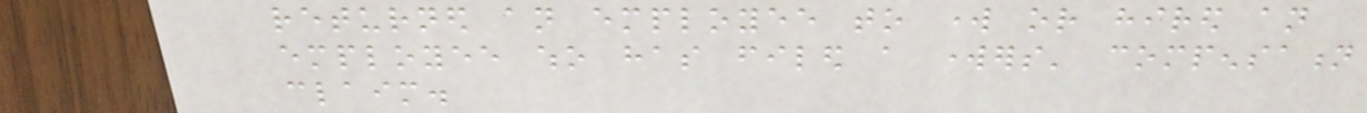returned an employee to work or hired an
employee who has filed a workers' compensation
claim.
